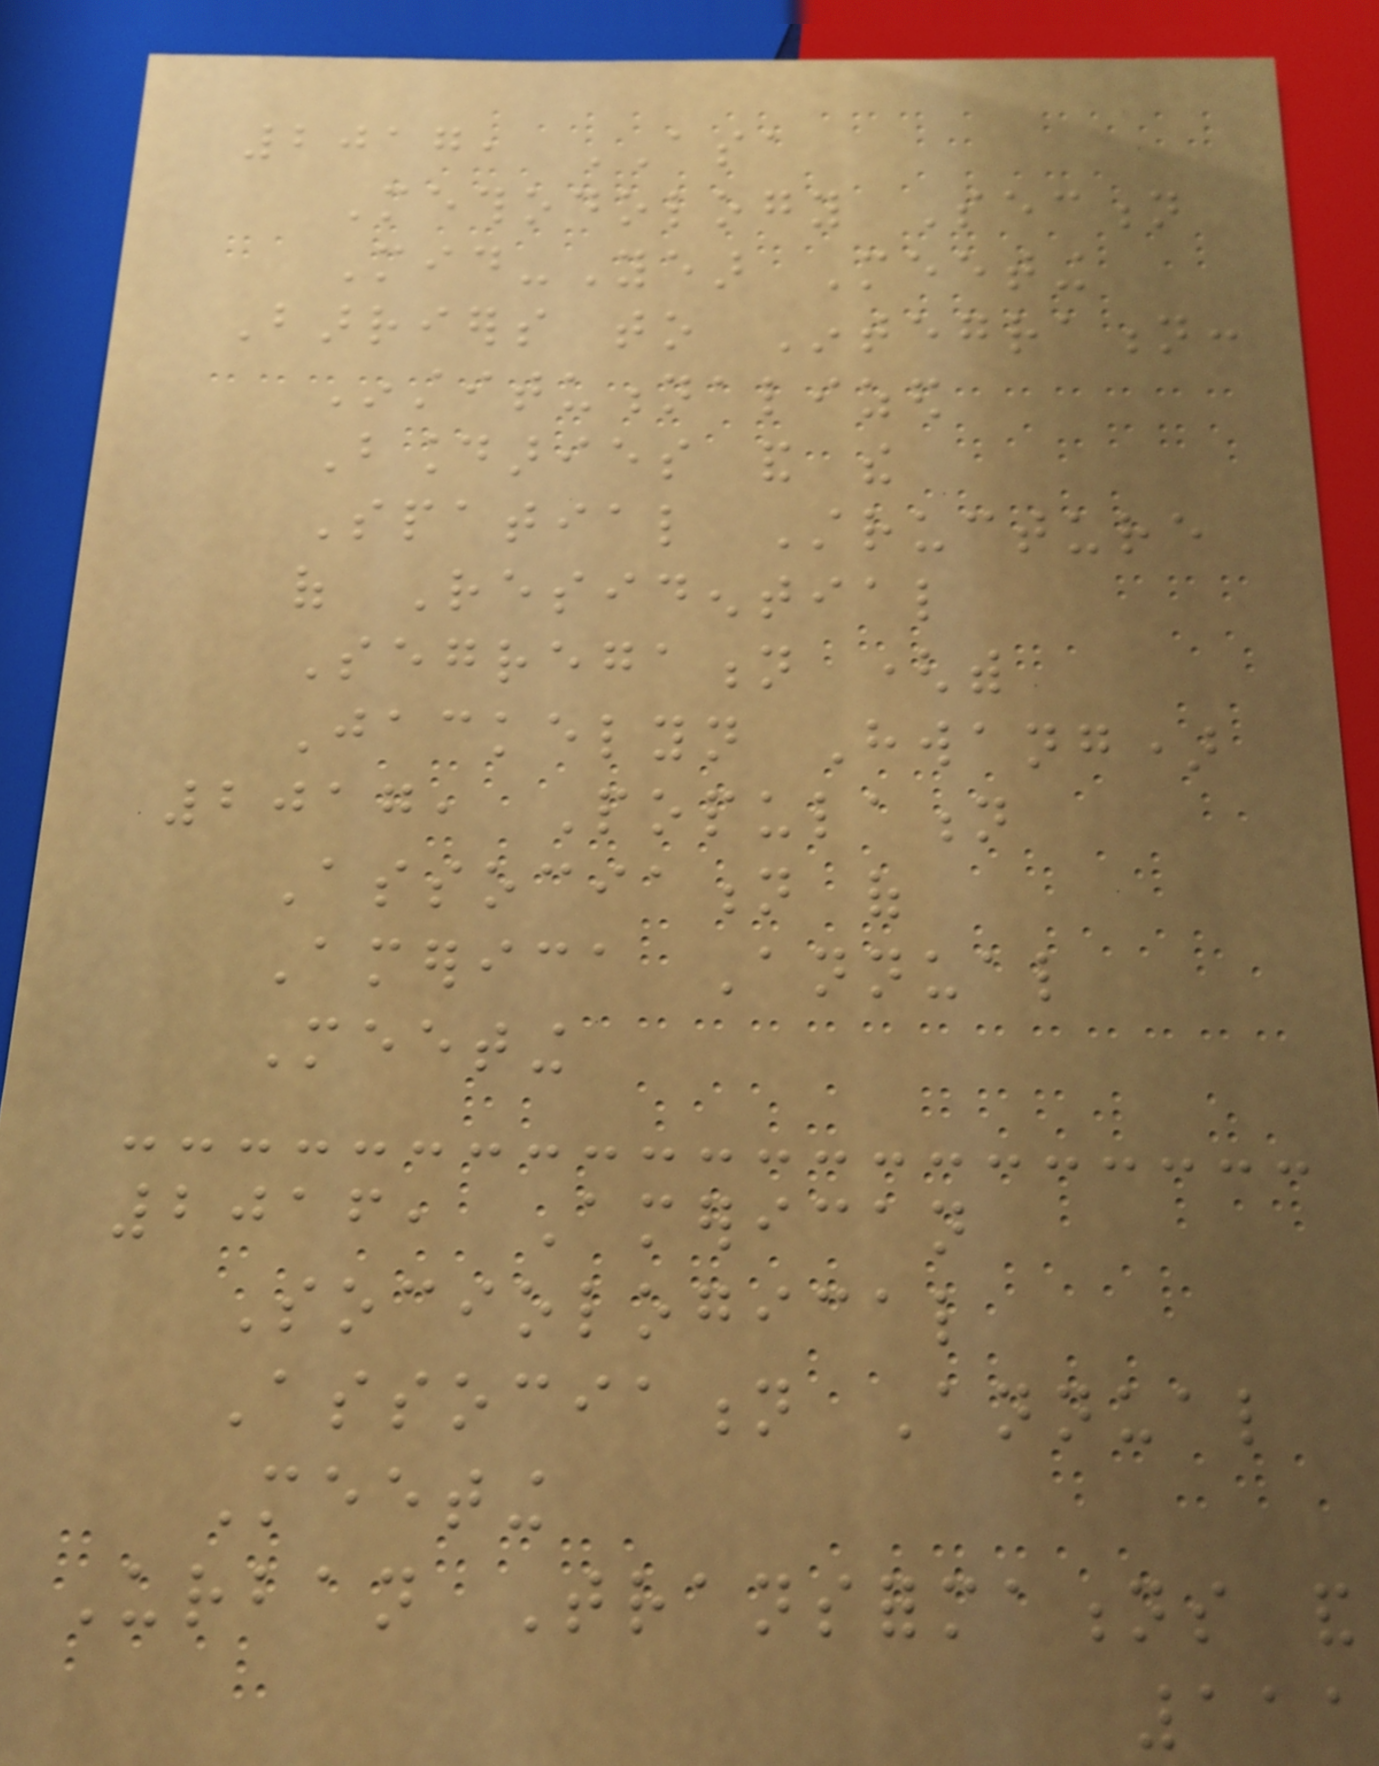2017, ASA
Methodology Section
Mid-Year Meeting
Barriers to Integration:
Institutionalized
Boundaries and the
Spatial Structure
of Residential
Segregation (with
Jackelyn Hwang)
2017, Population
Association of
America Annual
Meeting
2016, American
Sociological
Association Annual
Meeting
Urban Transformations and
111
